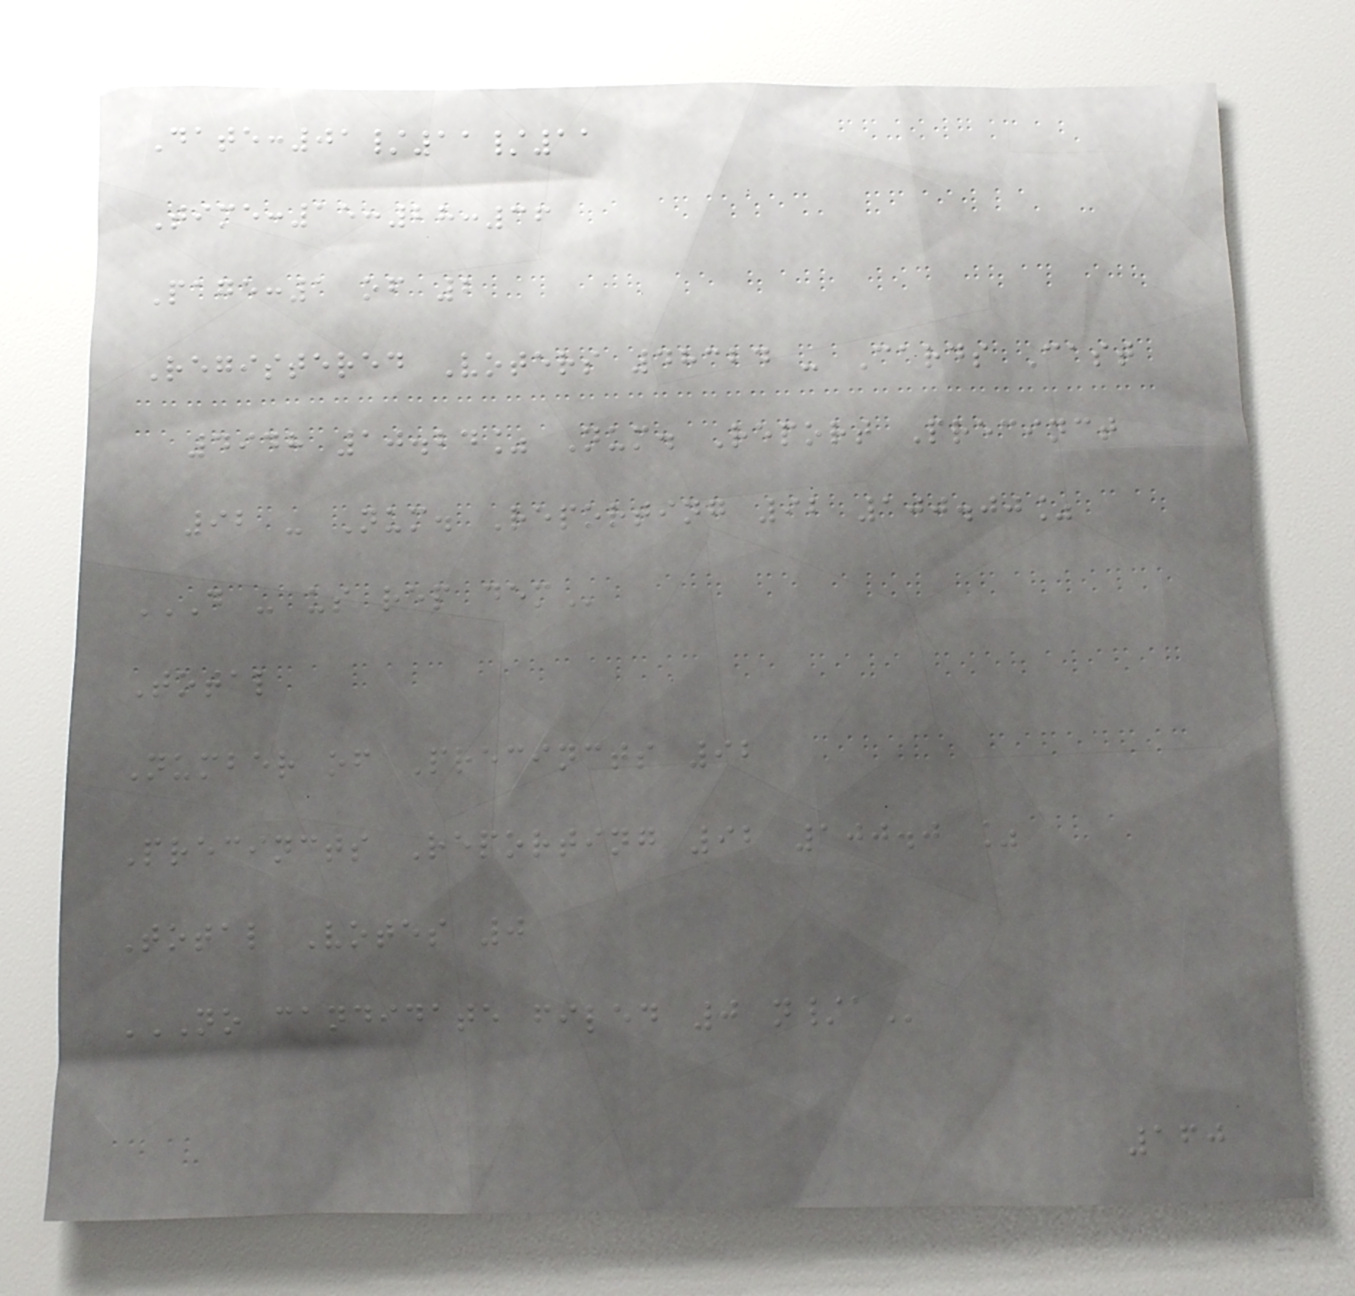Date:01/11/11
Time:15:28:36
Page:1 of 2
Registered Voters 48324 - Cards Cast
4948 10.24% Num. Report Precinct
92 - Num. Reporting 92 100.00%
D - US REP DEM
Total
Number of Precincts 92
Precincts Reporting 92 100.0 %
Total Votes 0
NO CANDIDATE FILED 0 N/A
160
